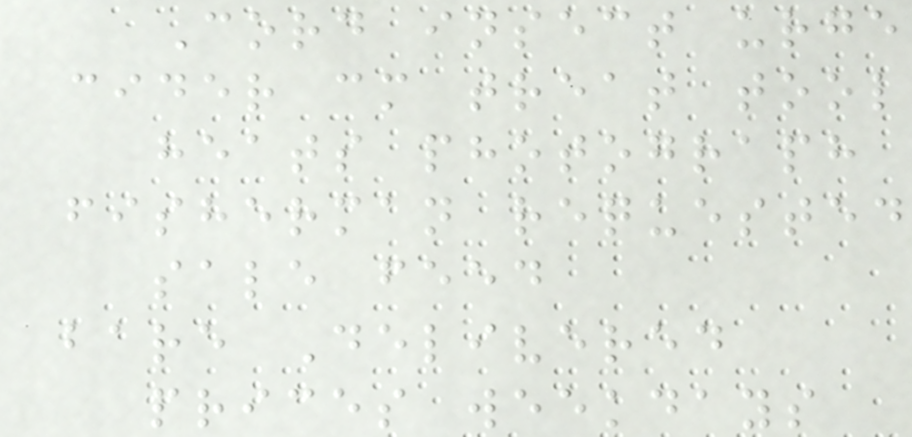Cord insect urge
cider cm treat tool
heats photograph
fisherman requested
sale feed
bare Delivered
prices weekdays
